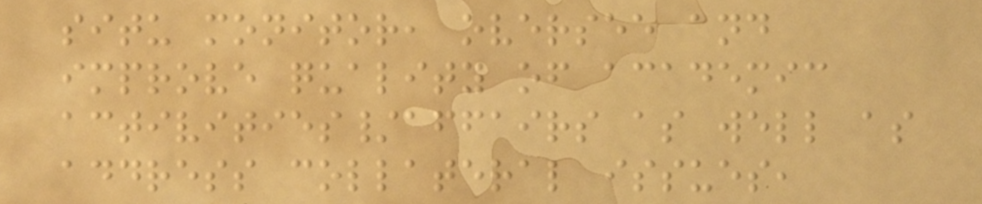situ monitor, oversee and
improve quality of academic
activities/affairs as well as
address collateral issues,
